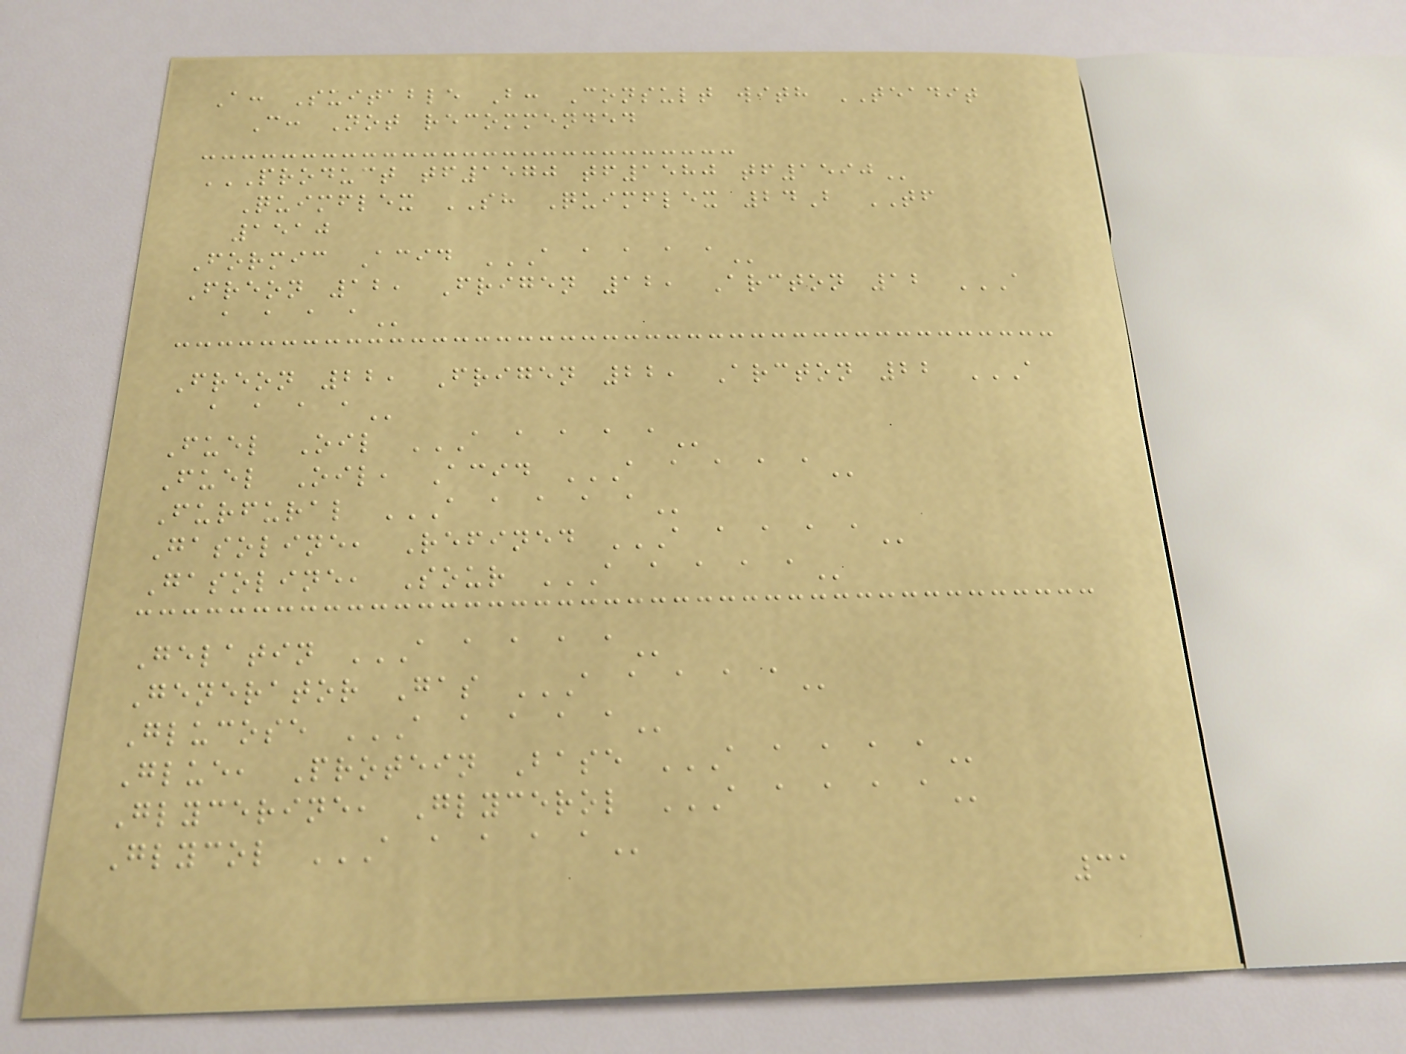A: Suitable B: Consult with TEADIT
C: Not recommended
PRODUCT TF1570 TF1580 TF1590
Quimflex SH Quimflex 24B TF
1510
Formic Acid A A A A A
Freon 12, Frigen 12, Arcton 12 A
A A A A
Freon 22, Frigen 22, Arcton 22 A
A A A A
Fuel Oil A A A A A
Fuel Oil, Acid A A A A A
Furfural A A A A A
Gasoline, Refined A A A A A
Gasoline, Sour A A A A A
Gelatin A A A A A
Generator Gas A A A A A
Glucose A A A A A
Glue, Protein Base A A A A A
Glycerine, Glycerol A A A A A
Glycol A A A A A
31
